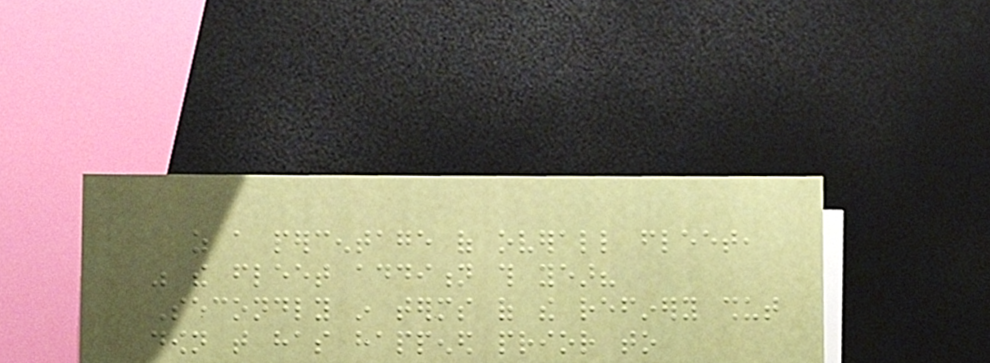as a percentage of overall fleet,
was the fleet addition this year?
Secondly in terms of the refinery shut
down that has happened prior to
